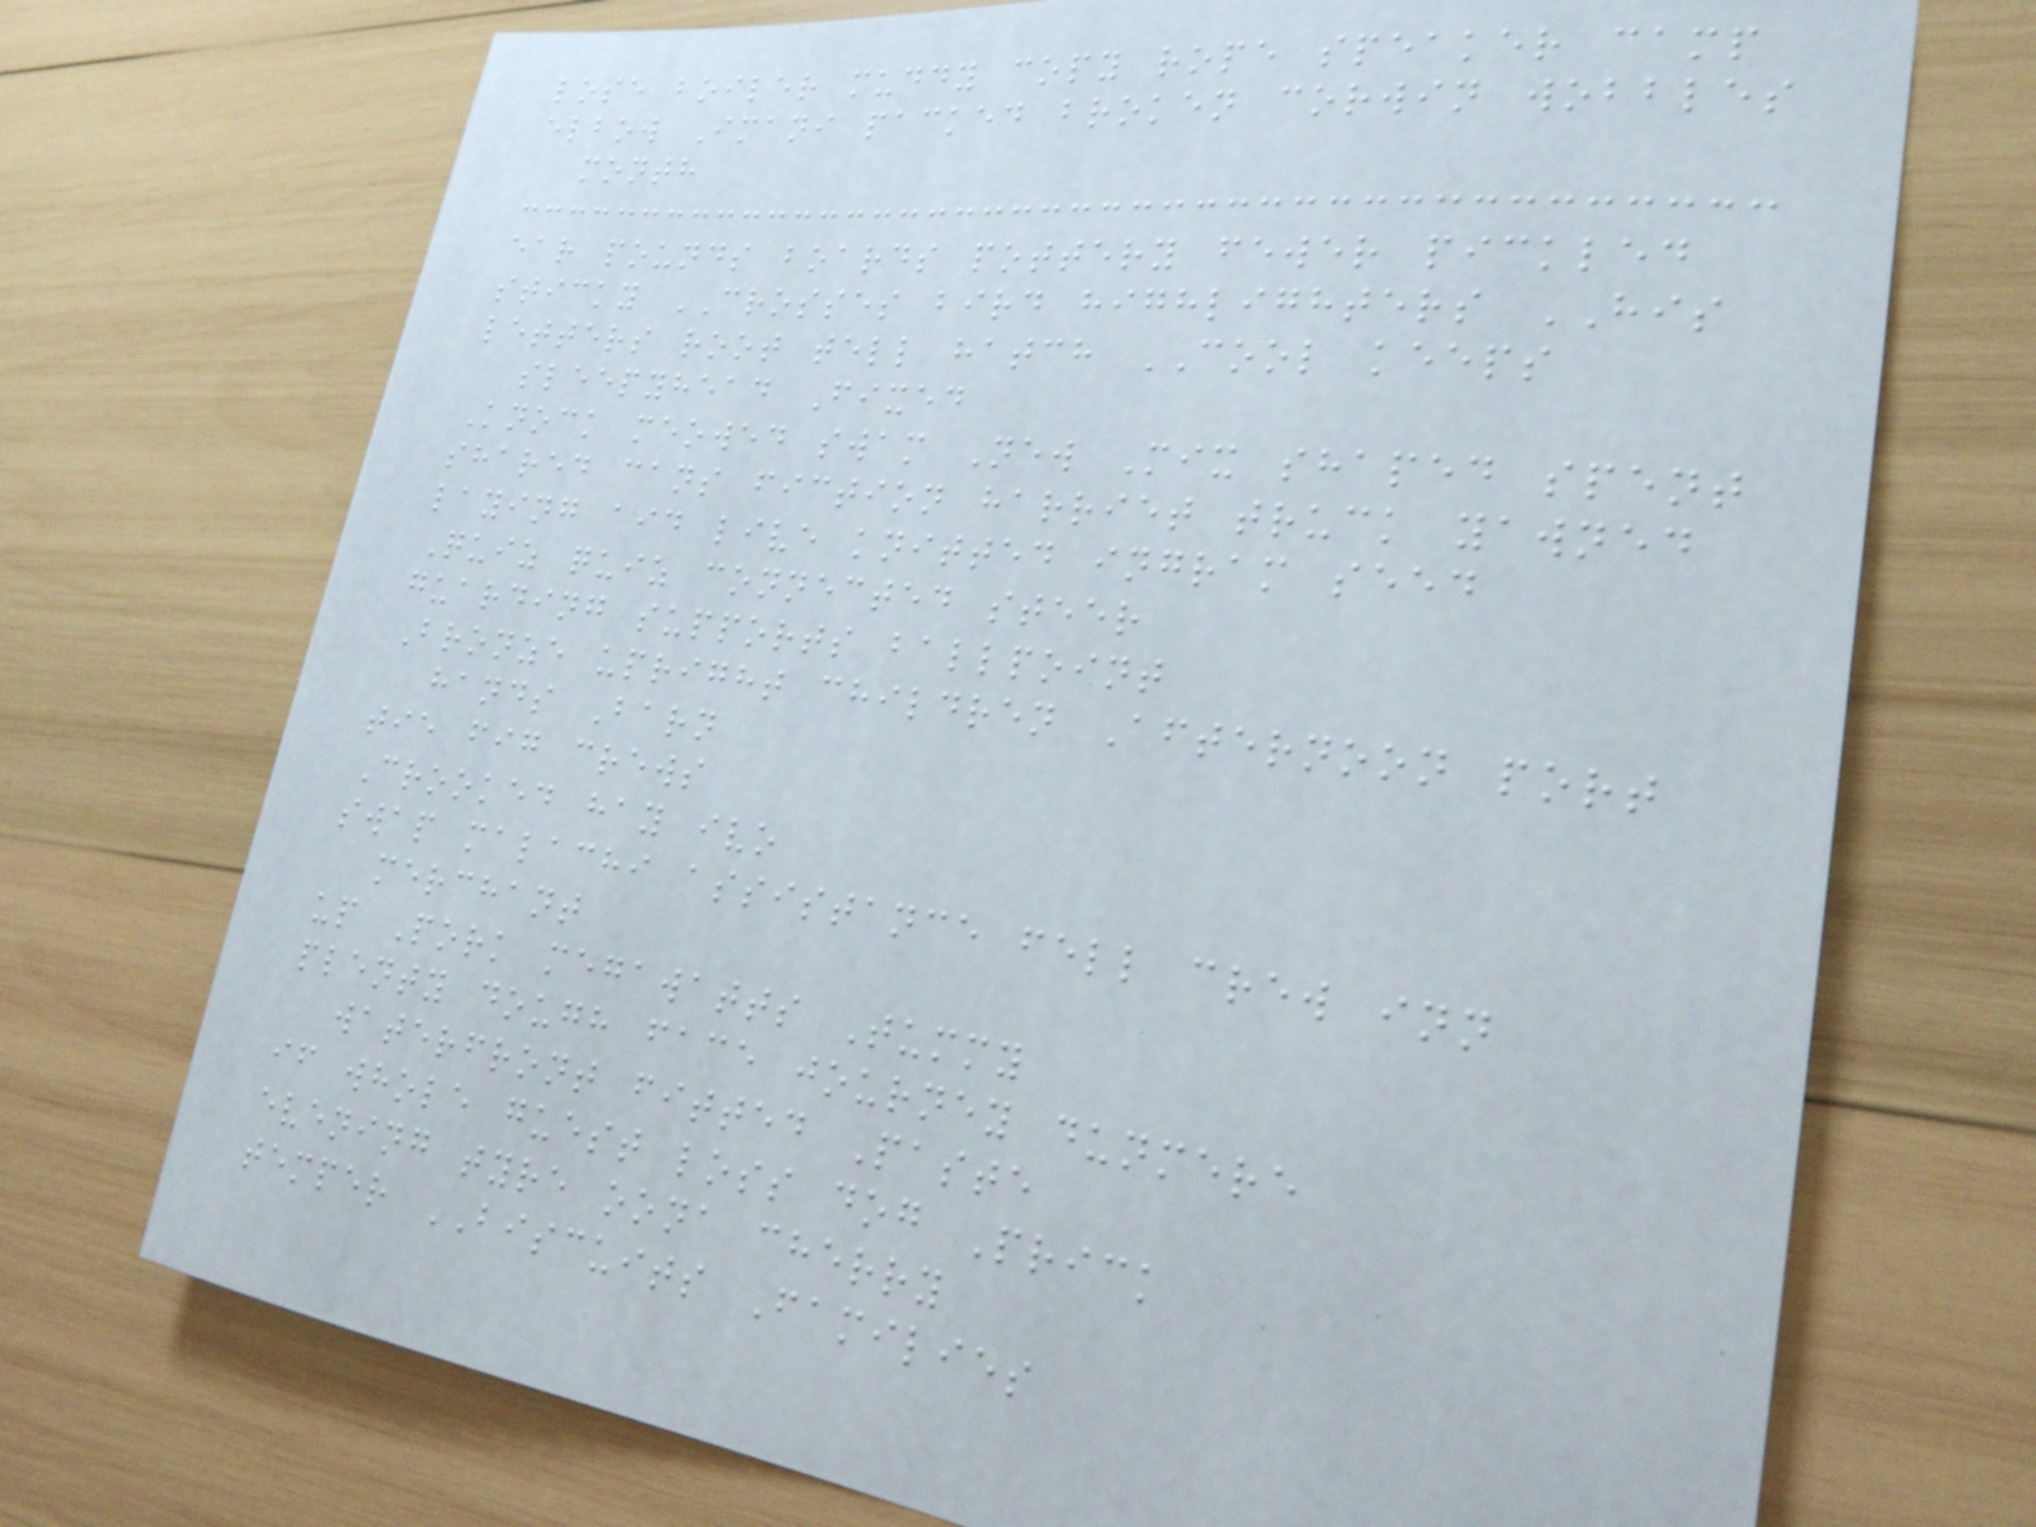lose boiler muddy copy rope speaker camp
elbow Imani packed broken corwin wobbles
month
ear pounds boards pottery fewer pickled
sticky CROSSES bird highlighters HIS
letters root tell hatch COOL keeps
sleepyhead Fixed
Knock meowed swam New Mix shaped spent
shared cans fiction harriet truck yawned
laying aid live knitted ingram seed
Quiz quiz connected steer
guarding supports ballpoint
Bronze upright children Afternoon port
hands Barn
tie fig crews
Crooked hay ivo
swap malachi assistance fell crew inn
merchant
up Pork megawatts Tummy
plenty dough face journey dunmere
waterfront fitted Paste
if whole guest loss dog Prick
evening tyre oona cherry
temper BISCUITS Families
